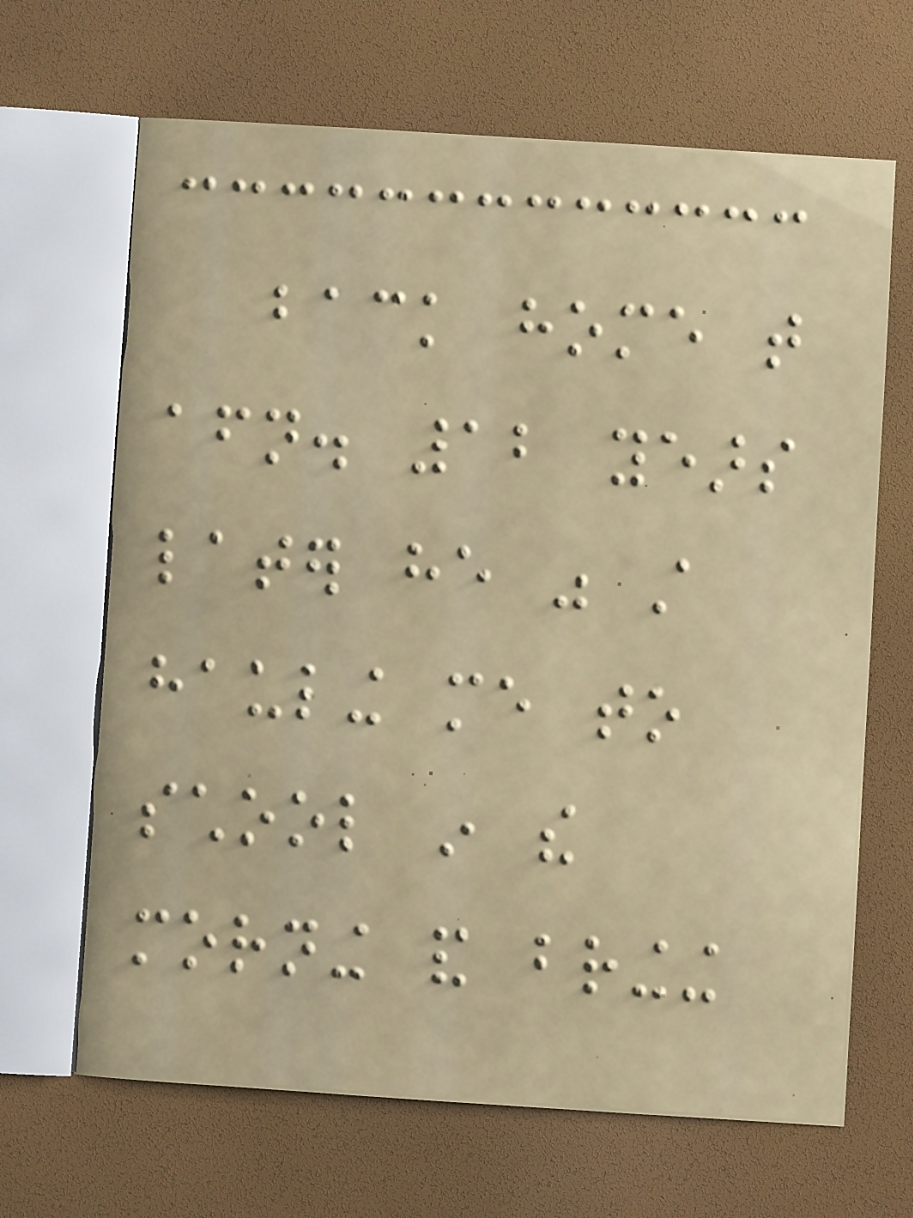back home that
afternoon. 12 years
later he was still
hauling me to
school in the
morning and bringing
